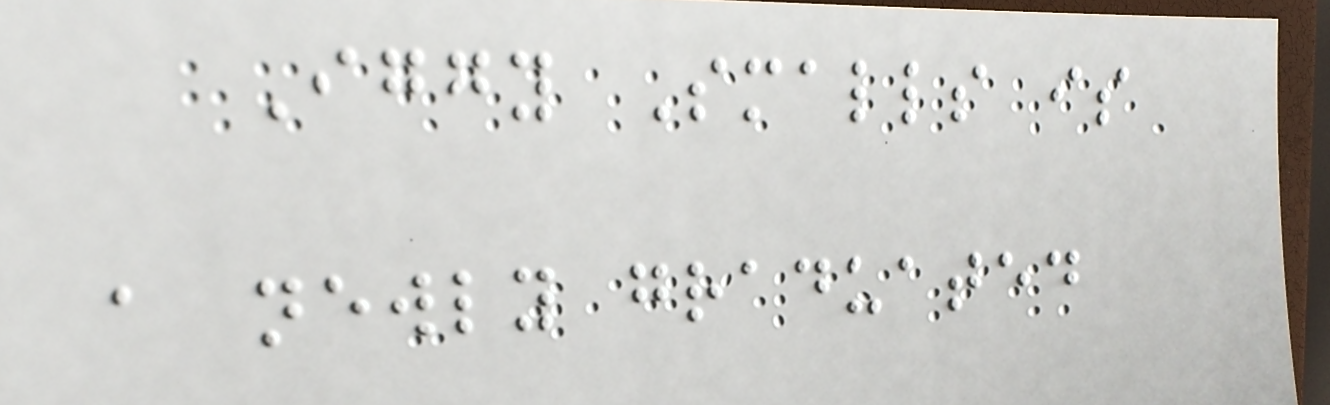Iggy Smalls is
a newly graduated
